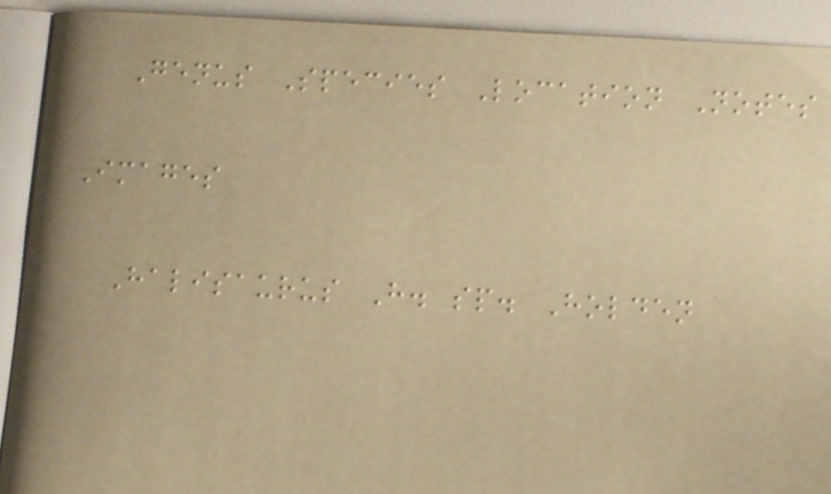Genus Species Location Notes
Images
Halisaurus H. sp. Holden
